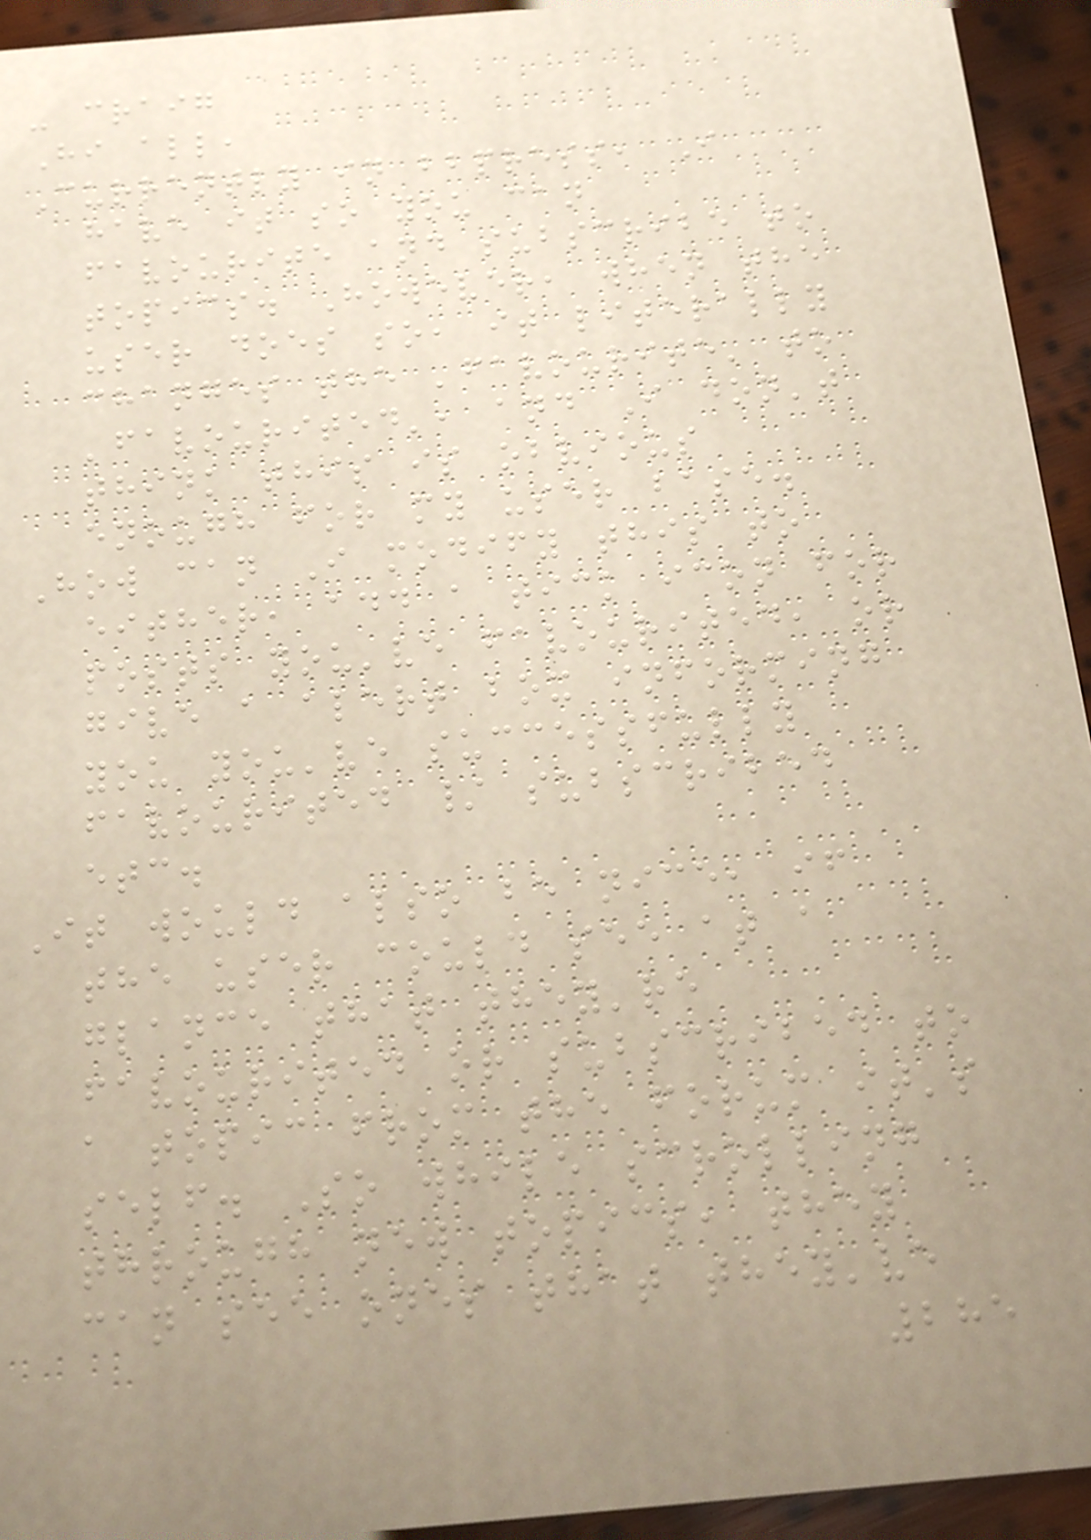- craig
Hi all,
Currently in bbpress, I
have it so you can
favourite and subscribe to
topics. However, when the
user does so, it literally
changes the 'favourite' to
'favourited', and I don't
think this is obvious
enough for my user base.
How can I modify this to
either, add a tick icon for
posts you've favourited, or
give a alert box informing
you you've successfully
favourited / subscribed
etc.
It would also be nice, if
the user could see at a
glance that they're
favourited or subscribed to
a topic from the forum it's
self. So while scrolling
through new topics, they
can see ones that they've
285
